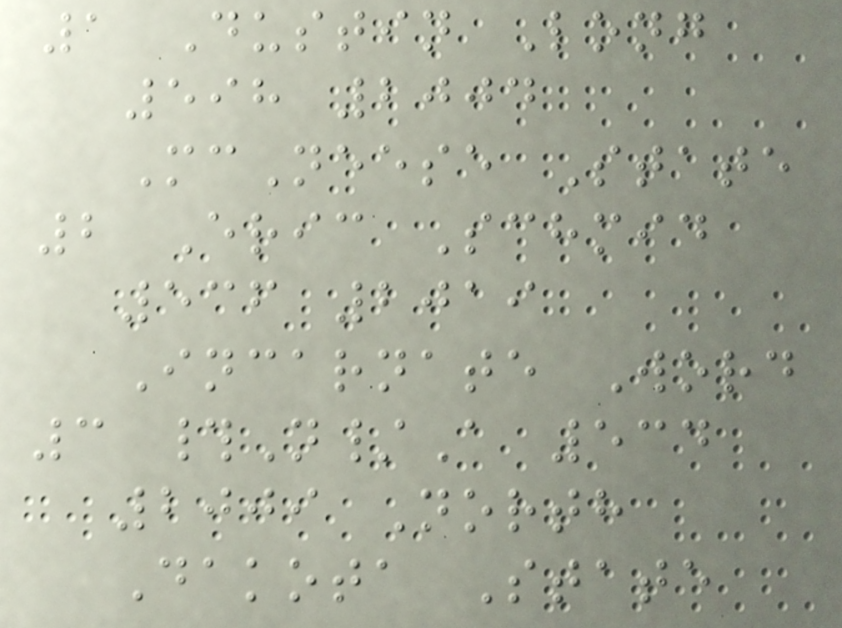1 Dustin Long
598 2004
McNeese State
2 Eric Schmid
536 2019
Incarnate Word
3 #N/A 534
2009 North
Dakota State
